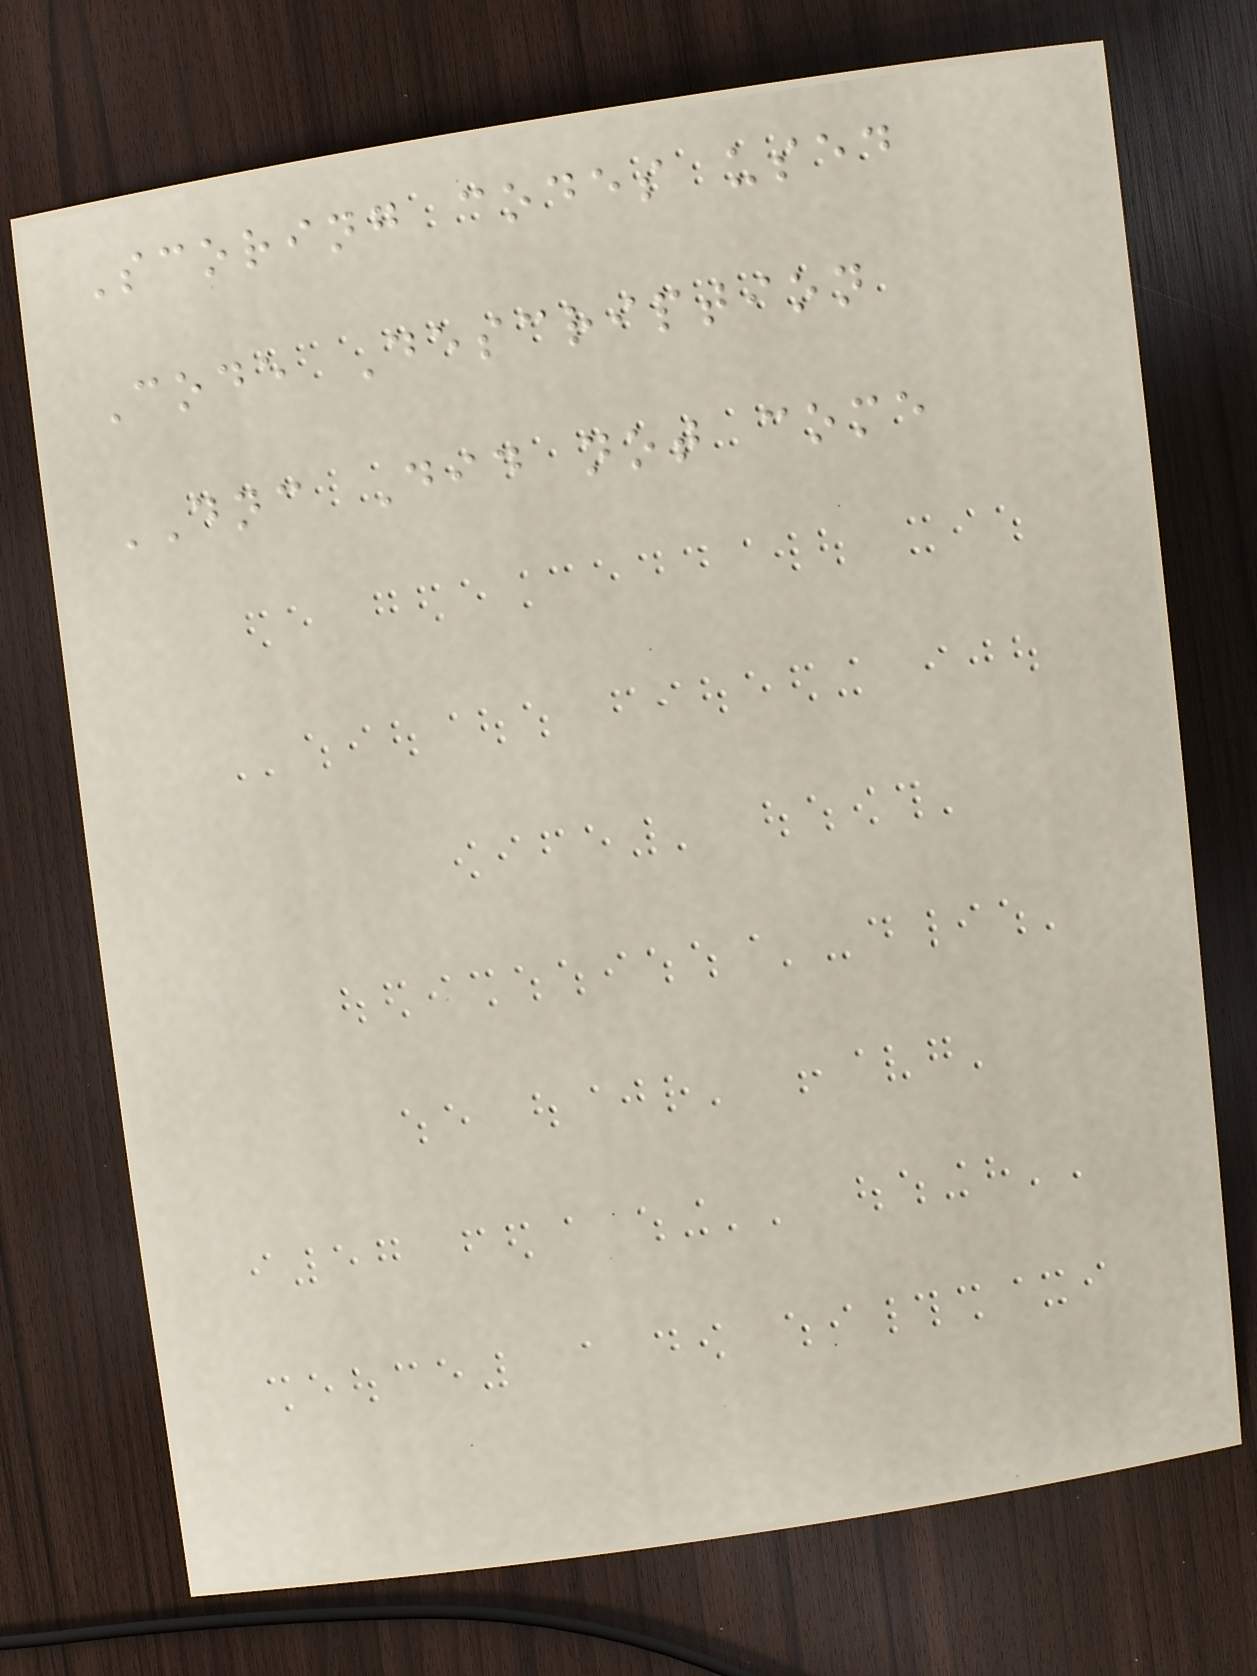Scoring codes used
Code Description
DNC Did not come
